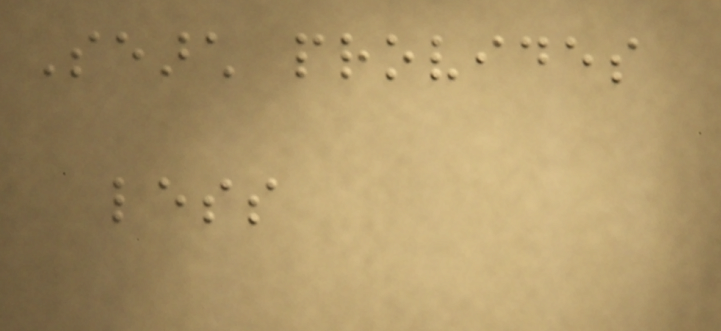Search provides
less
